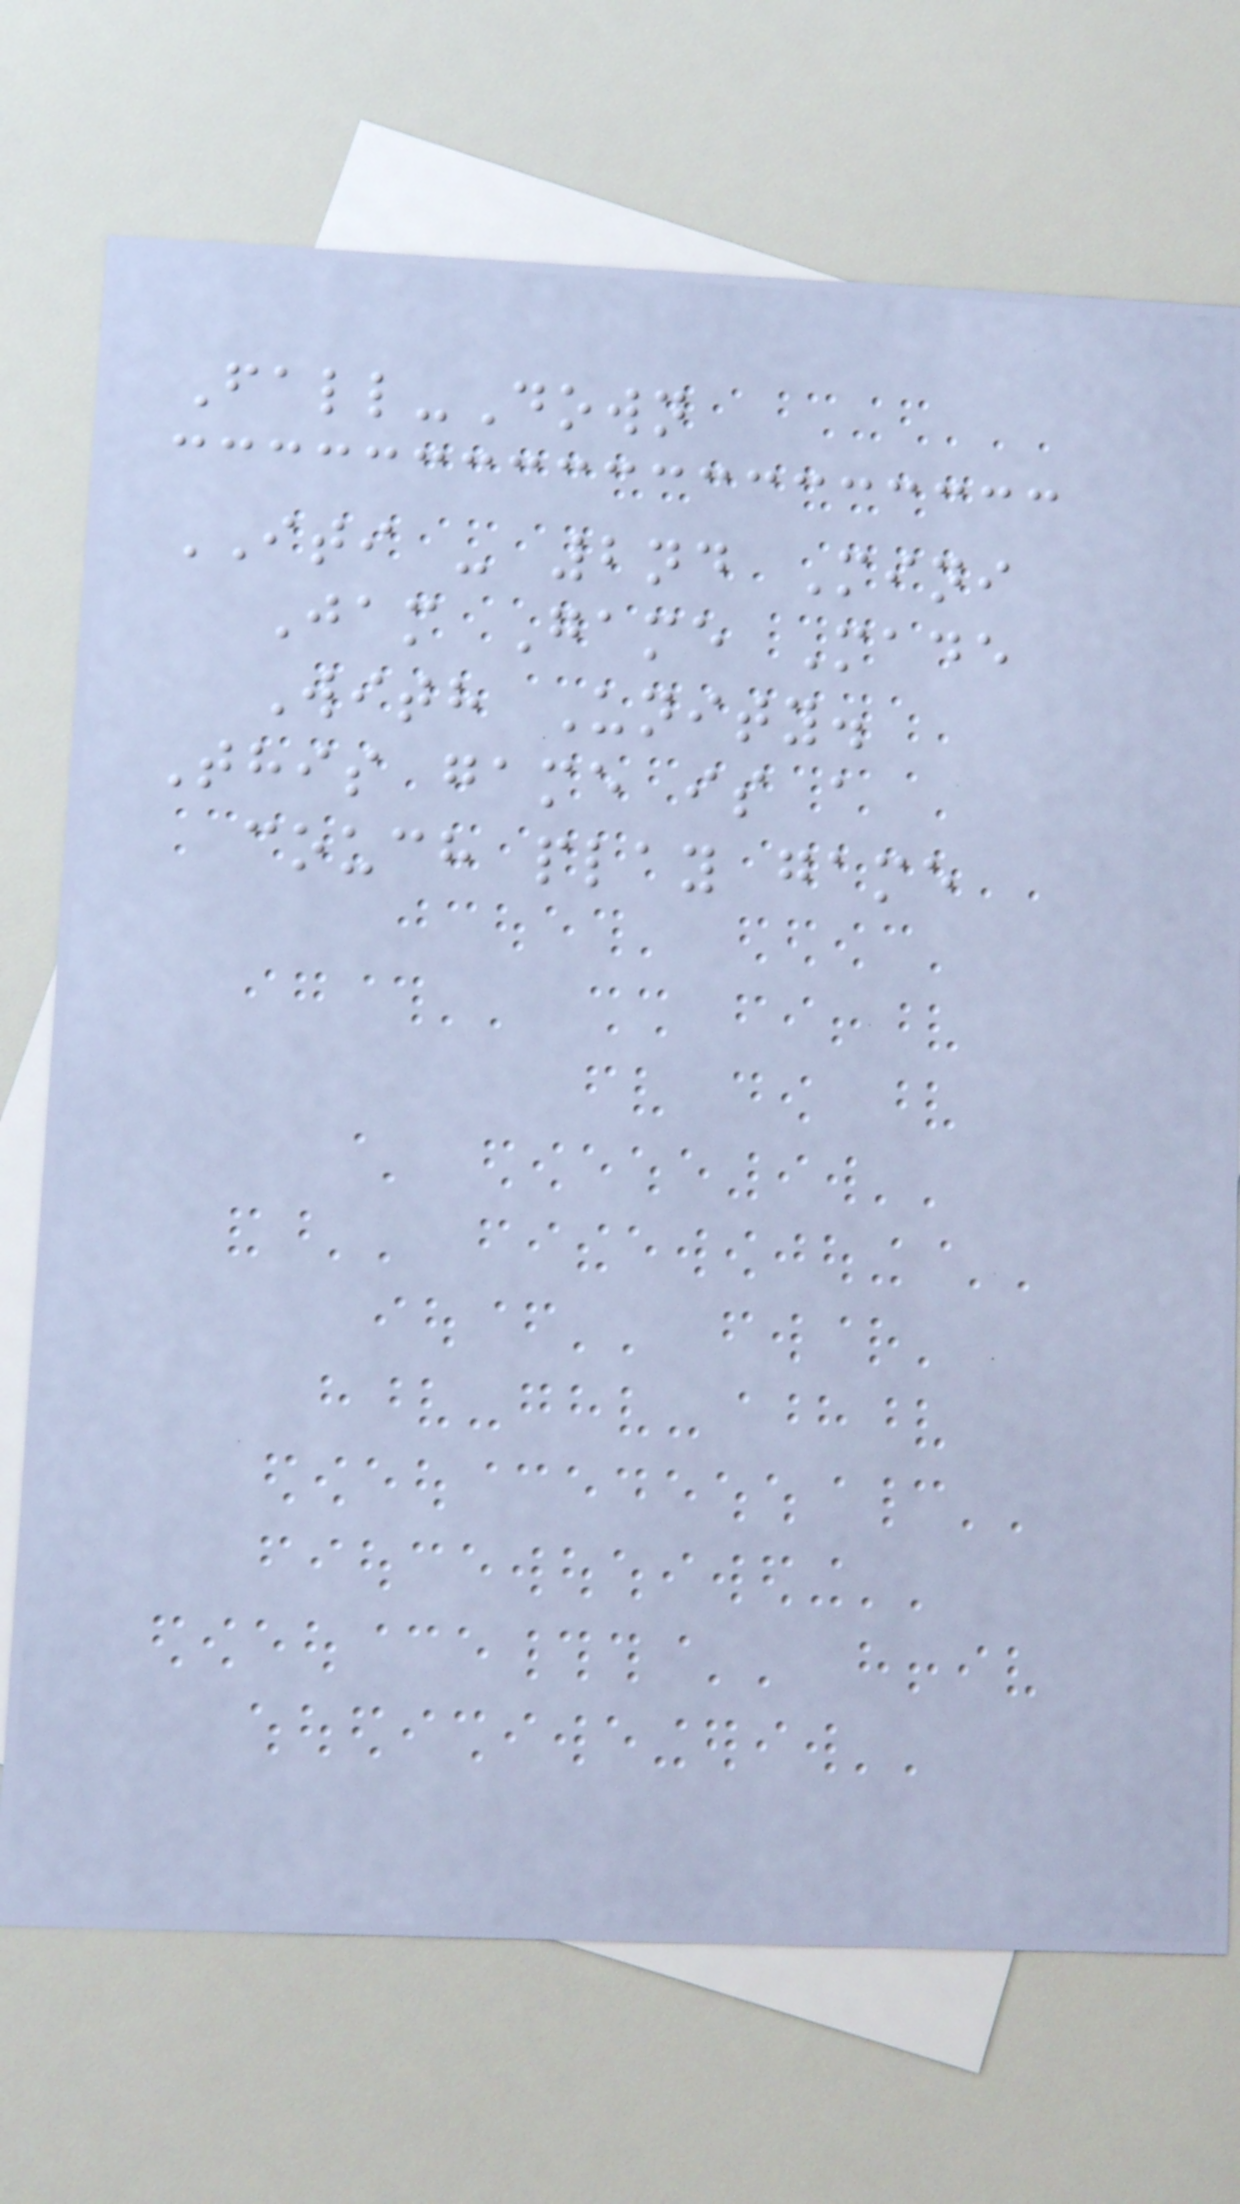Fall-Down
ITI - 2nd Mini
Jam Game Made
With Unity.
This game is a
couch play game
